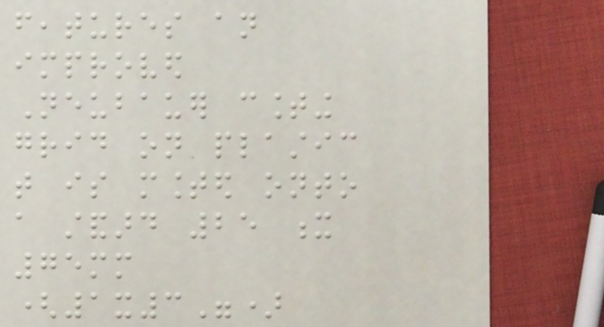features an
improved
Neubauer counting
grid on plastic
that is mounted onto
a standard 25 x
75mm
(1x3")
